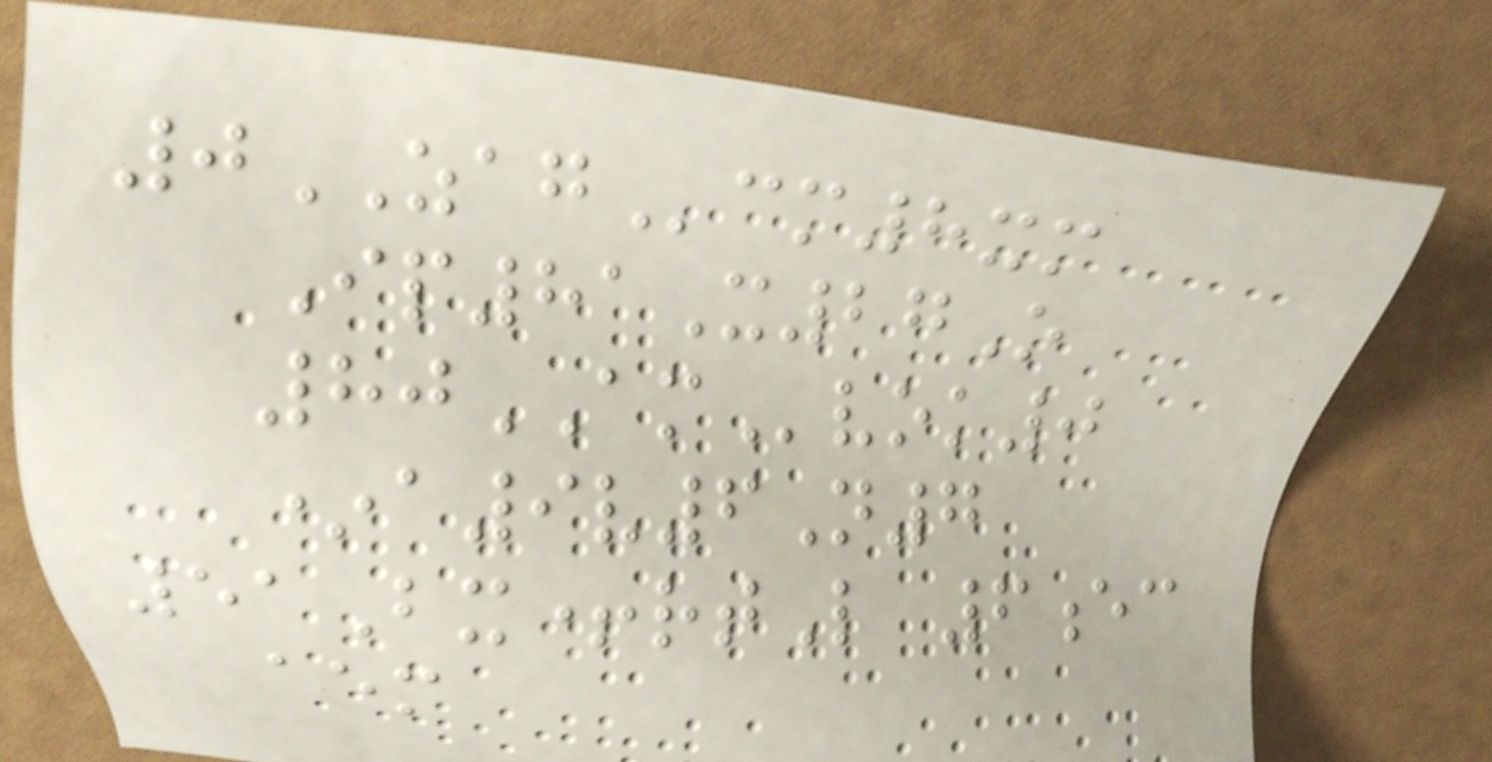0ZAGcm8xm
Ip81X27O
80AMvok0
*a9v6N7
51Bx+rtL 6ec
aem
